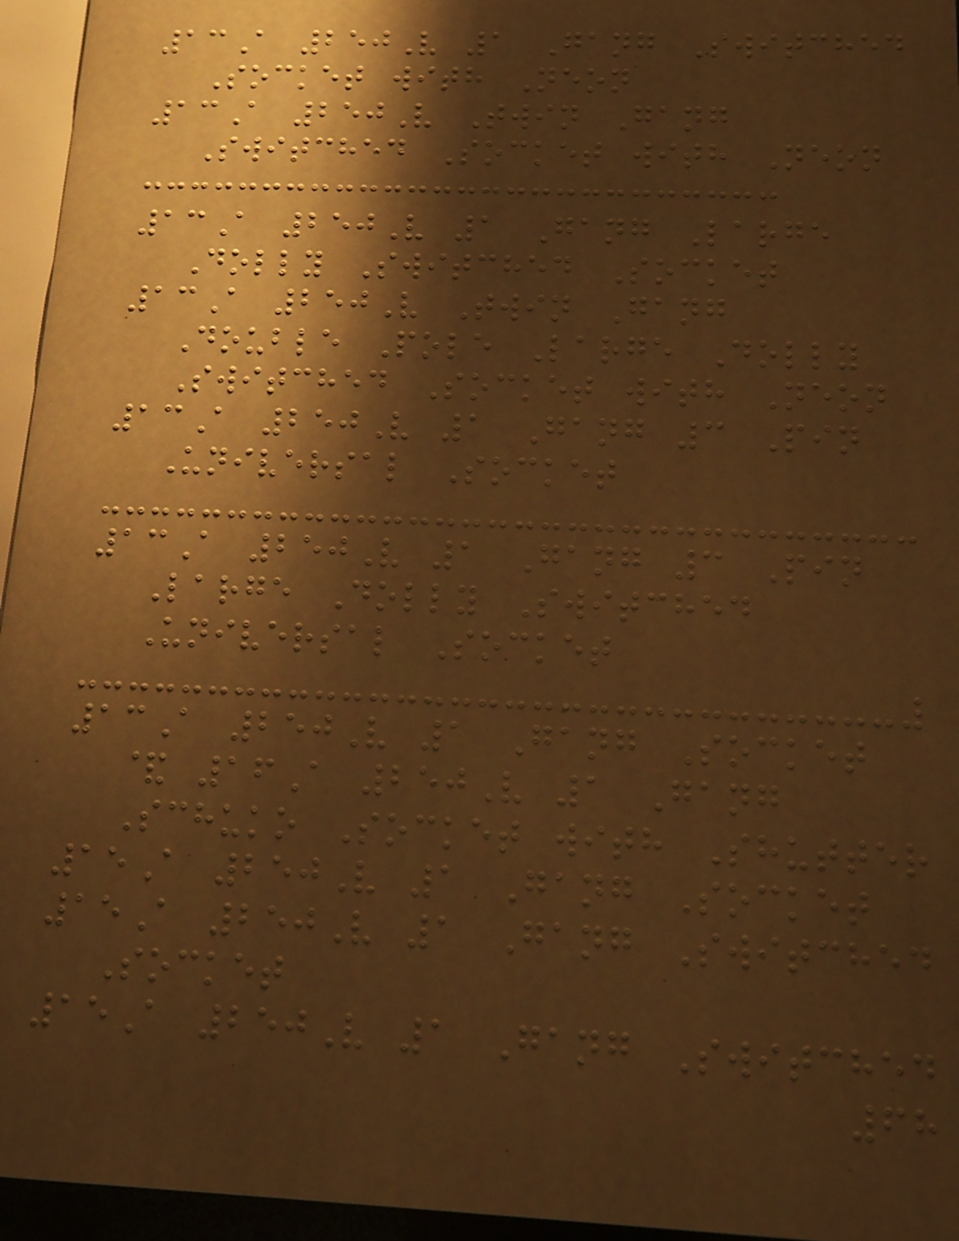13A 250V 1 Gang Switched
Socket with Neon
13A 250V Twin Gang
Switched Socket with Neon
13A 250V 1 Gang Large
Dolly Switched Socket
13A 250V Twin Gang
Double Pole Large Dolly
Switched Socket with Neon
13A 250V 1 Gang 3 Pin
Universal Socket
13A 250V 1 Gang 3 Pin
Large Dolly Switched
Universal Socket
13A 250V 1 Gang Socket
& 16A 250V 1 Gang
Schuko Socket with Shutter
15A 250V 1 Gang Socket
15A 250V 1 Gang Switched
Socket
15A 250V 1 Gang Switched
68
